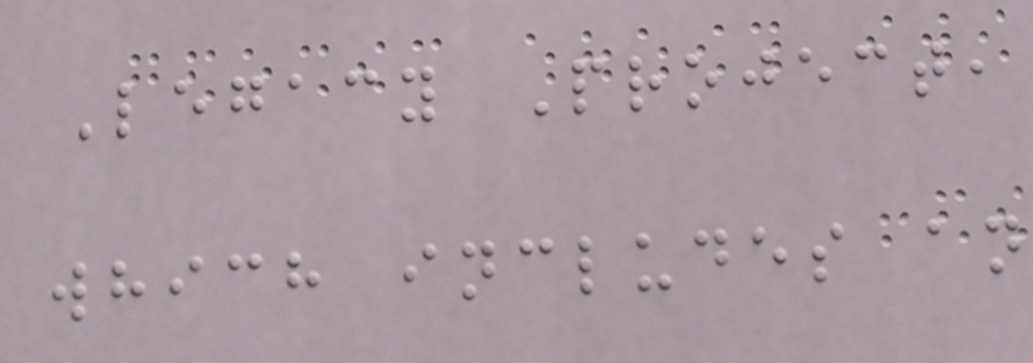Legacy Project,
which includes an
